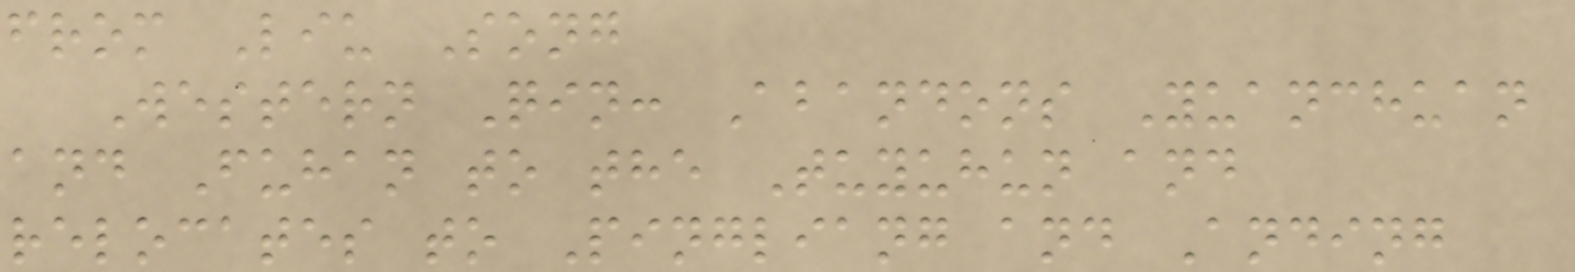from Liu Song
Western Qin: Abandons Yuanchuan
and Fuhan to the Tuyuhun and
relocates to Pingliang and Anding
